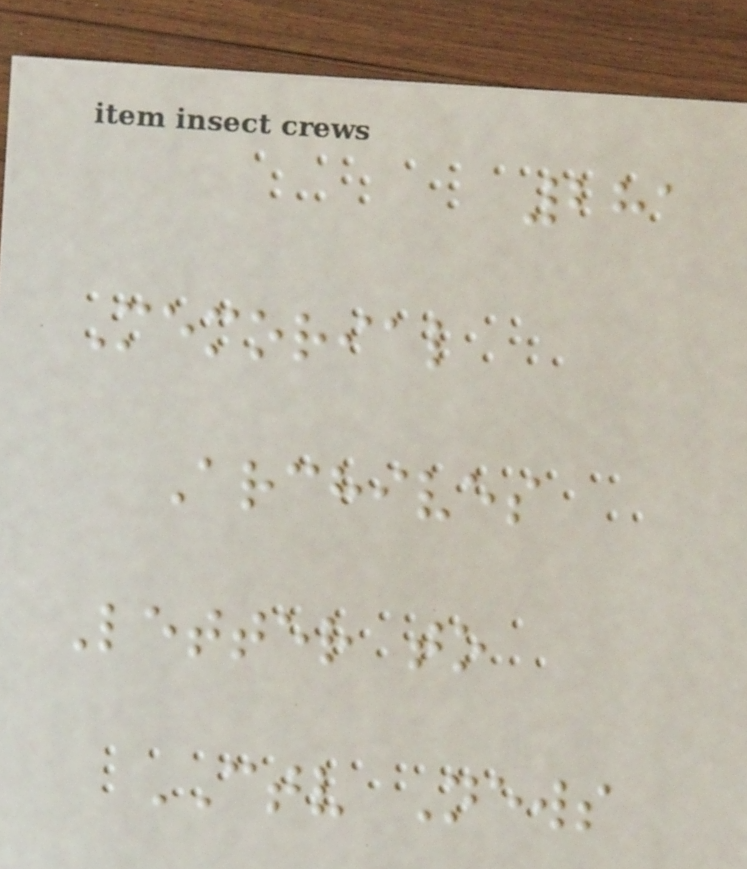281
Memorial
Archives
Letter to
CTV News
